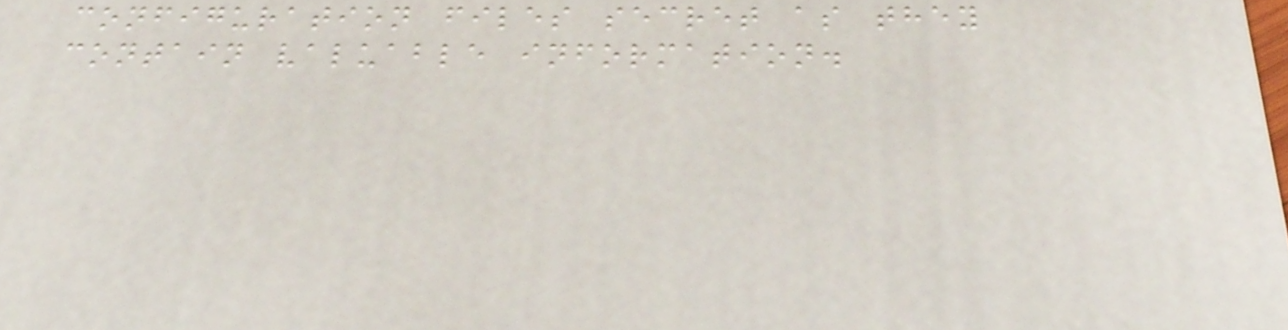configuration files secret as they
contain valuable information.
